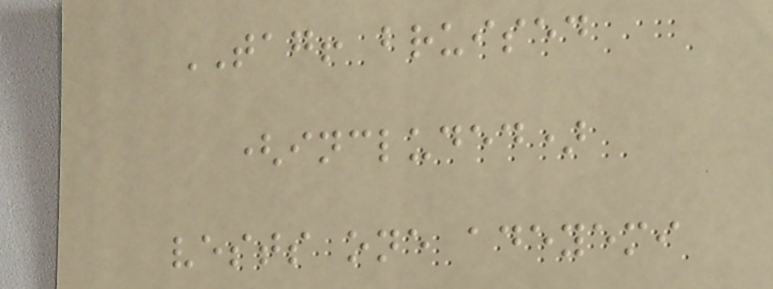TAG! bruised
(included)
vests one adeyemi
